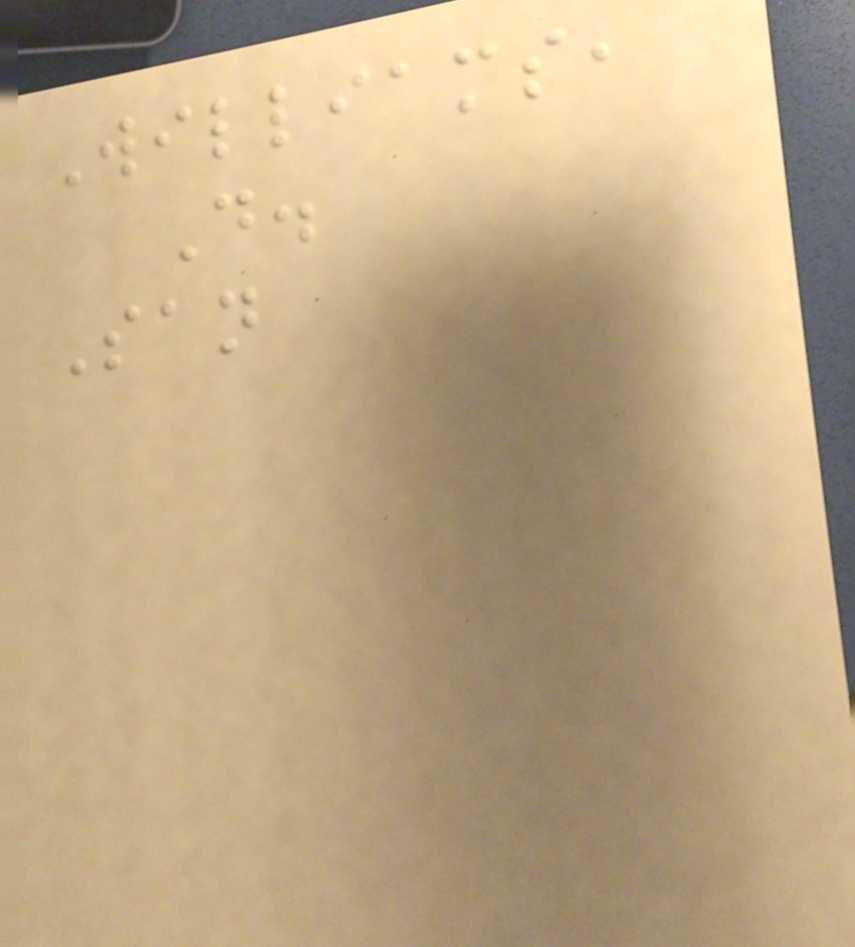Williams,
D.
San
